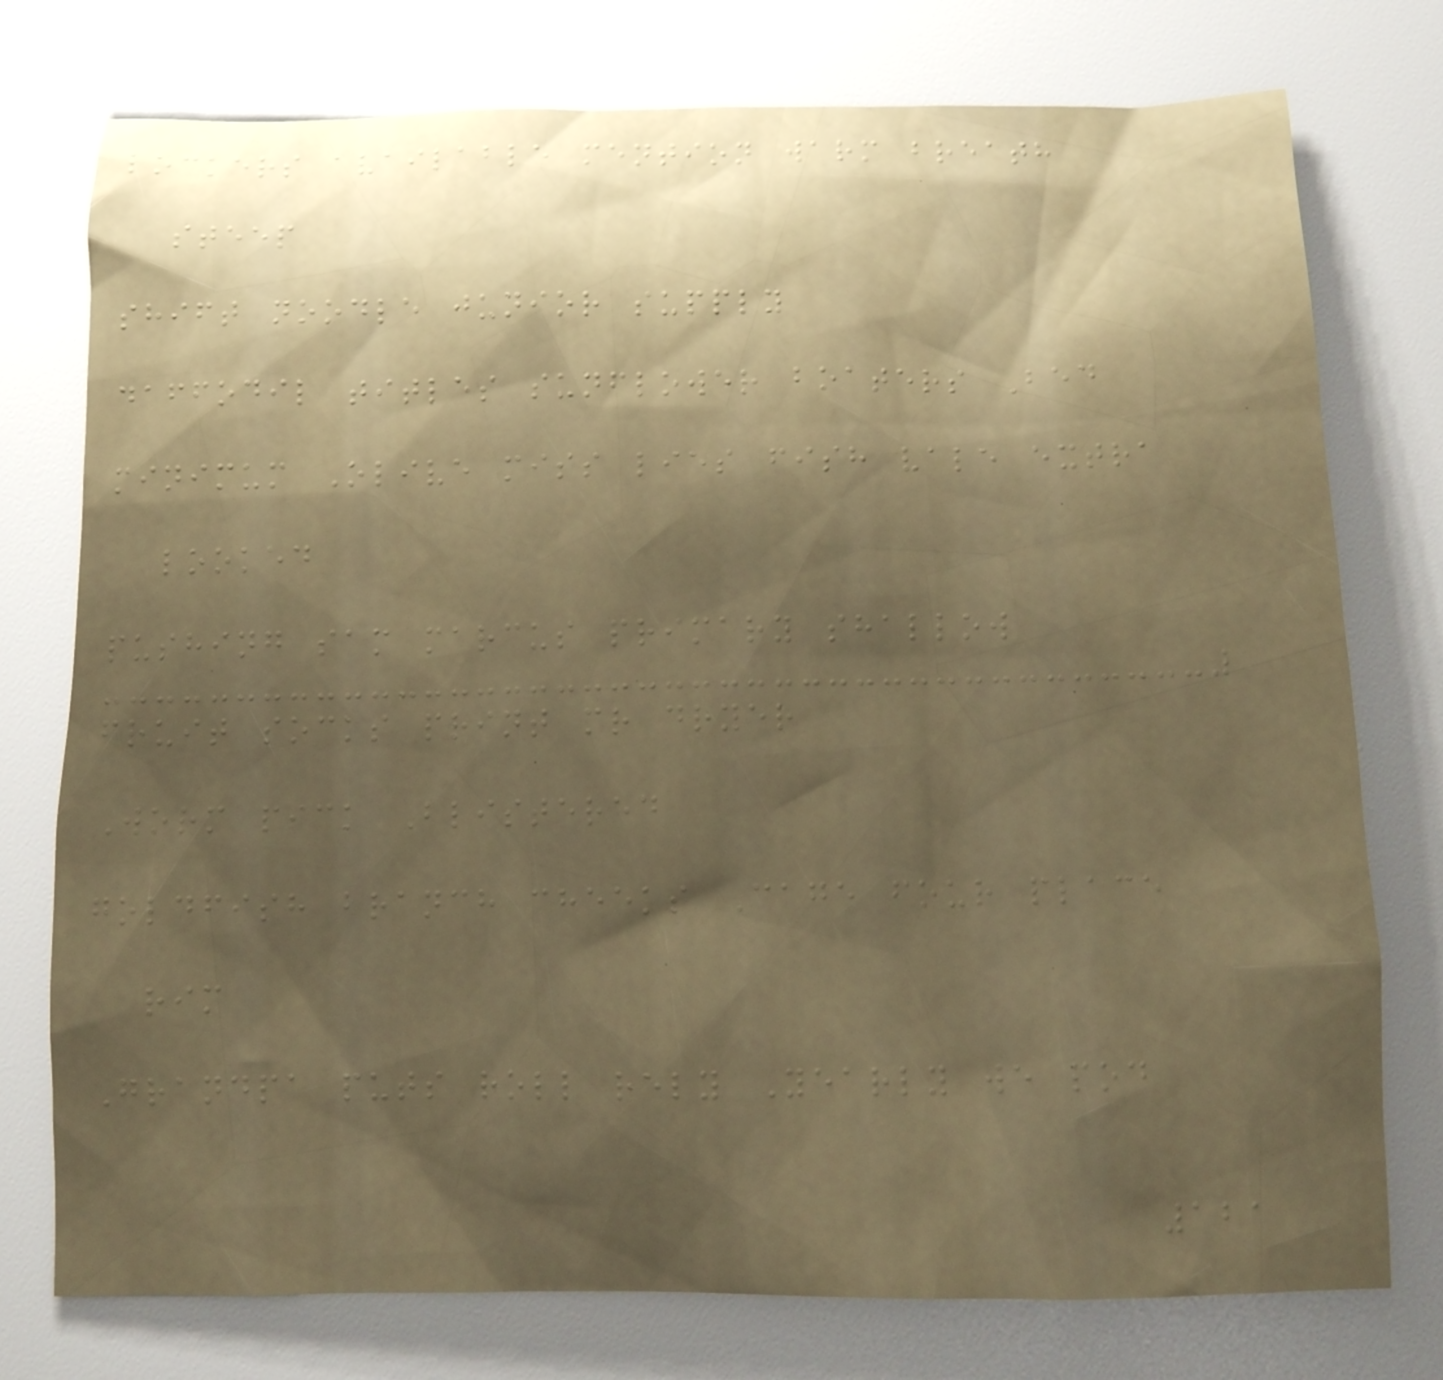lockers available mention warm breath
steep
shift noodle junior supply
daffodil titles sunflower boaters Bed
minimum Olive miss lies fish vale extra
looked
pushing sam marcus primary shallow
fruit socks print mr dryer
Worm pick Blistered
goldfish branch cheeks Cage four place
rim
Grandpa puts roll rely Yearly we pod
121
